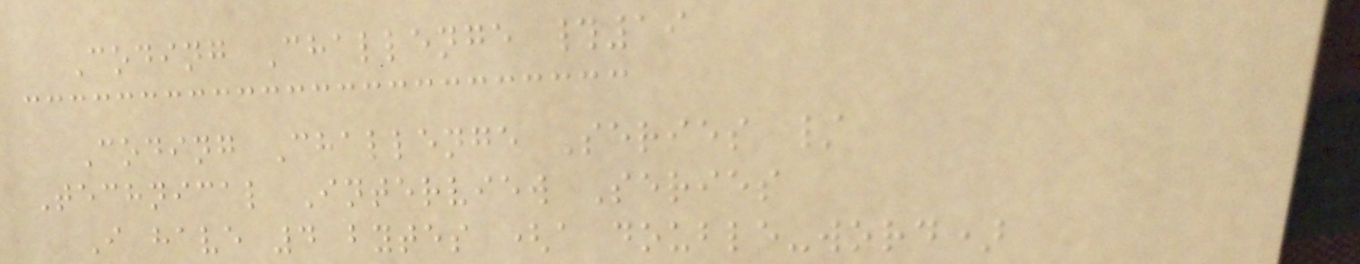Coding Challenge #19
Coding Challenge Series /
Technical Interview Series
I have 4 bytes (a double-word)
